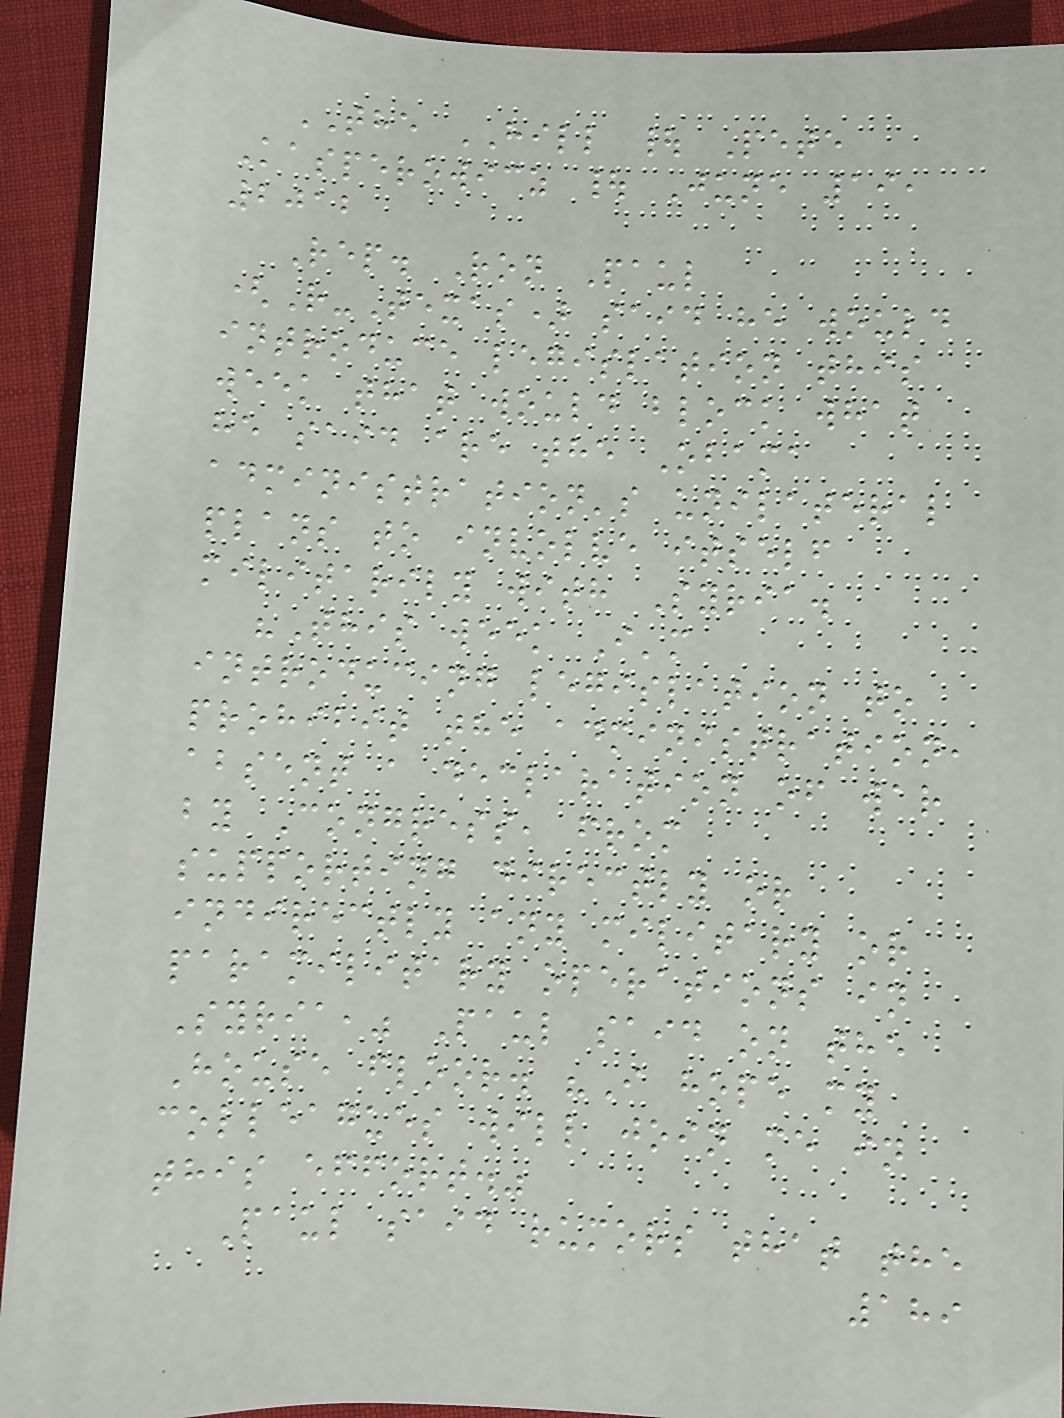THE HILL | Pete
Kasperowicz | June 19,
2012
Rep. Ron Paul
(R-Texas) said he would
introduce legislation this
week that would block what
he said are the Obama
administration's unilateral
plans to involve itself
militarily with Syria.
"This week I'm
introducing legislation to
prohibit the administration,
absent a declaration of war
by Congress, from
supporting directly or
indirectly any military or
paramilitary operations in
Syria," Paul said on the
House floor. "I hope my
colleagues will join me in
this effort."
Paul said rumors that the
189
